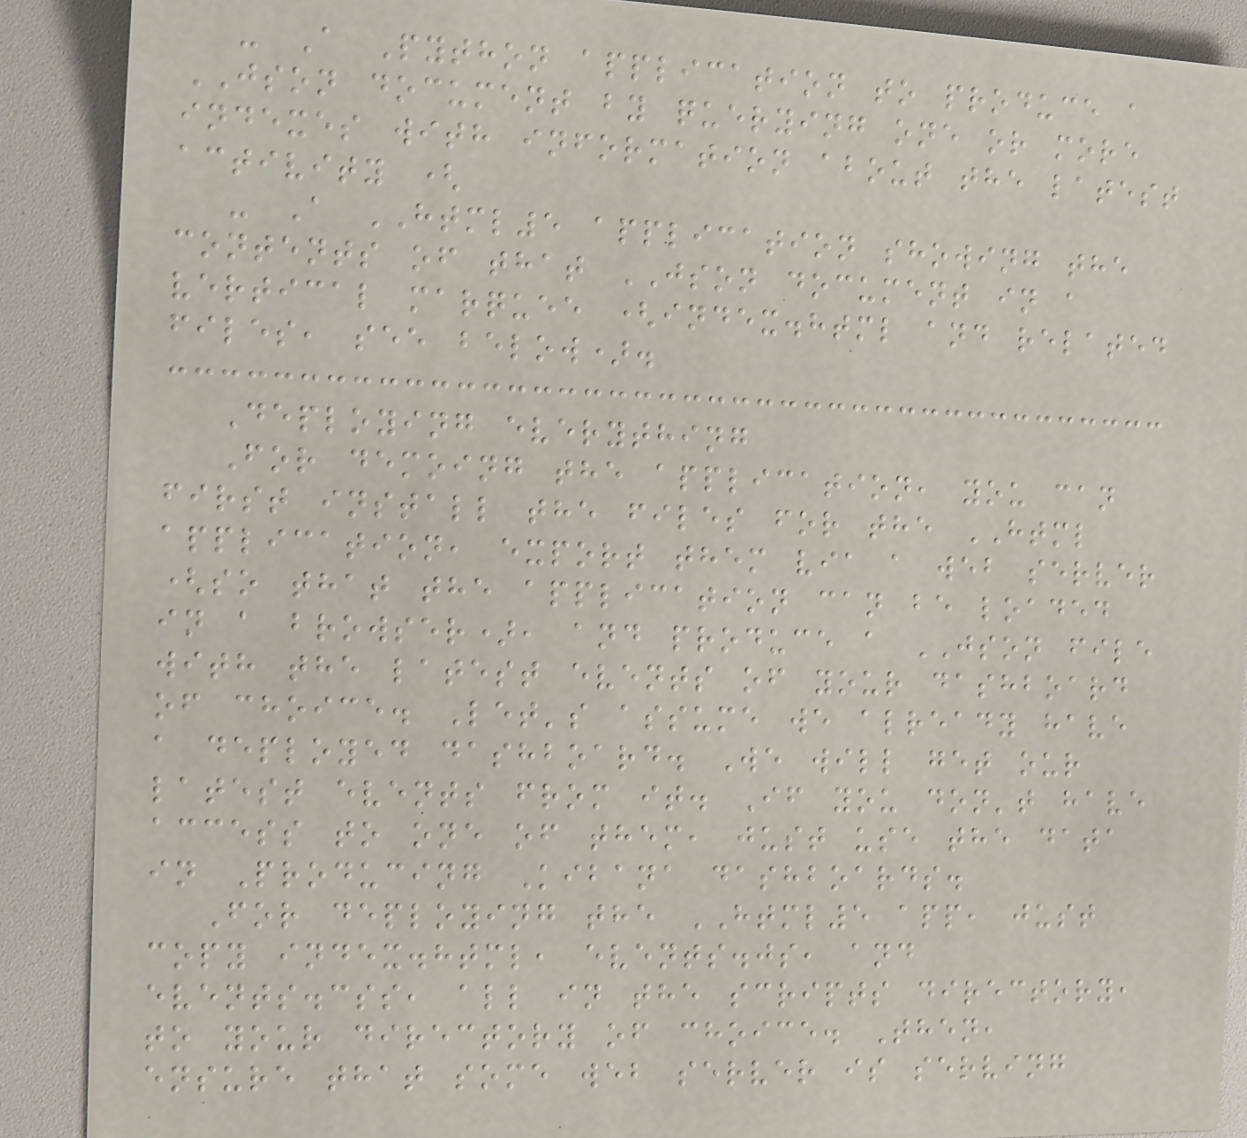- A Python application to produce a
JSON document by querying one or more
indexes with information about the latest
activity (
- A HTML5 application showing the
contents of that JSON document in a
vertical marquee (index.html and related
files, see below).
Deploying everything
For demoing the application, you can
first install the files for the HTML
application, export them via a web server
(so that the application can be loaded
in a browser), and produce a JSON file
with the latest events of your dashboard
of choice. Let's assume we already have
a deployed dashboard. We will get our
latest events from it. If you don't have
access to one of them, just use the data
in Producing Kibana dashboards.
For deploying the HTML5 app, just
copy index.html, events.js, and
events.css, all in the scripts directory,
to your directory of choice. Then,
ensure that some web server is serving
